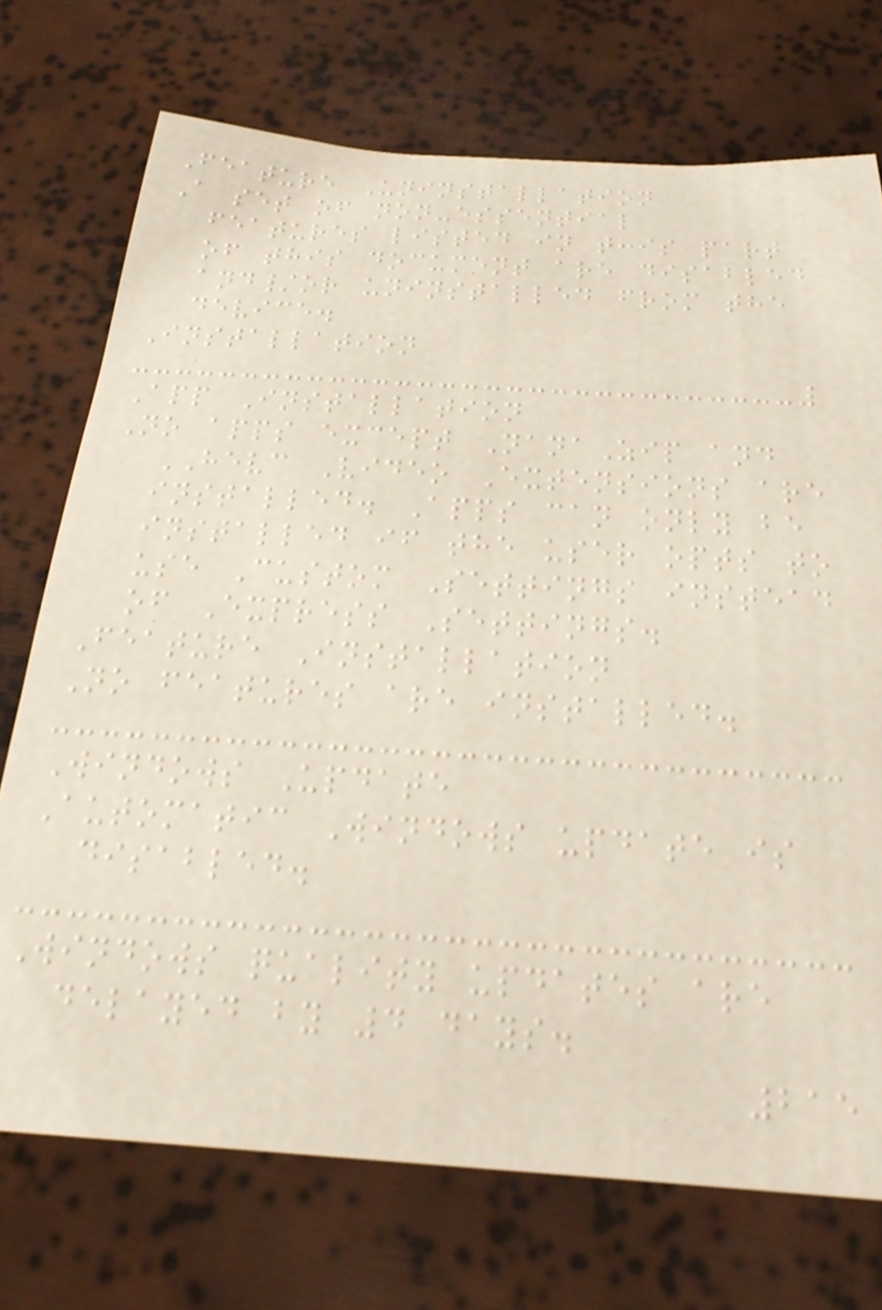Feature Uninstallation
A set of non-essential
features listed in this part
of this document are disabled
and/or uninstalled from the
device.
Installation
App Installation
No apps except NanaZip and
HEVC Video Extensions are
installed. Apps can only be
installed if the user opts to
use Custom Settings instead
of Express Settings.
Feature Installation
No features are installed.
Windows Update
Automatic Windows update is
disabled.
Windows quality updates are
delayed by 4 days.
215
